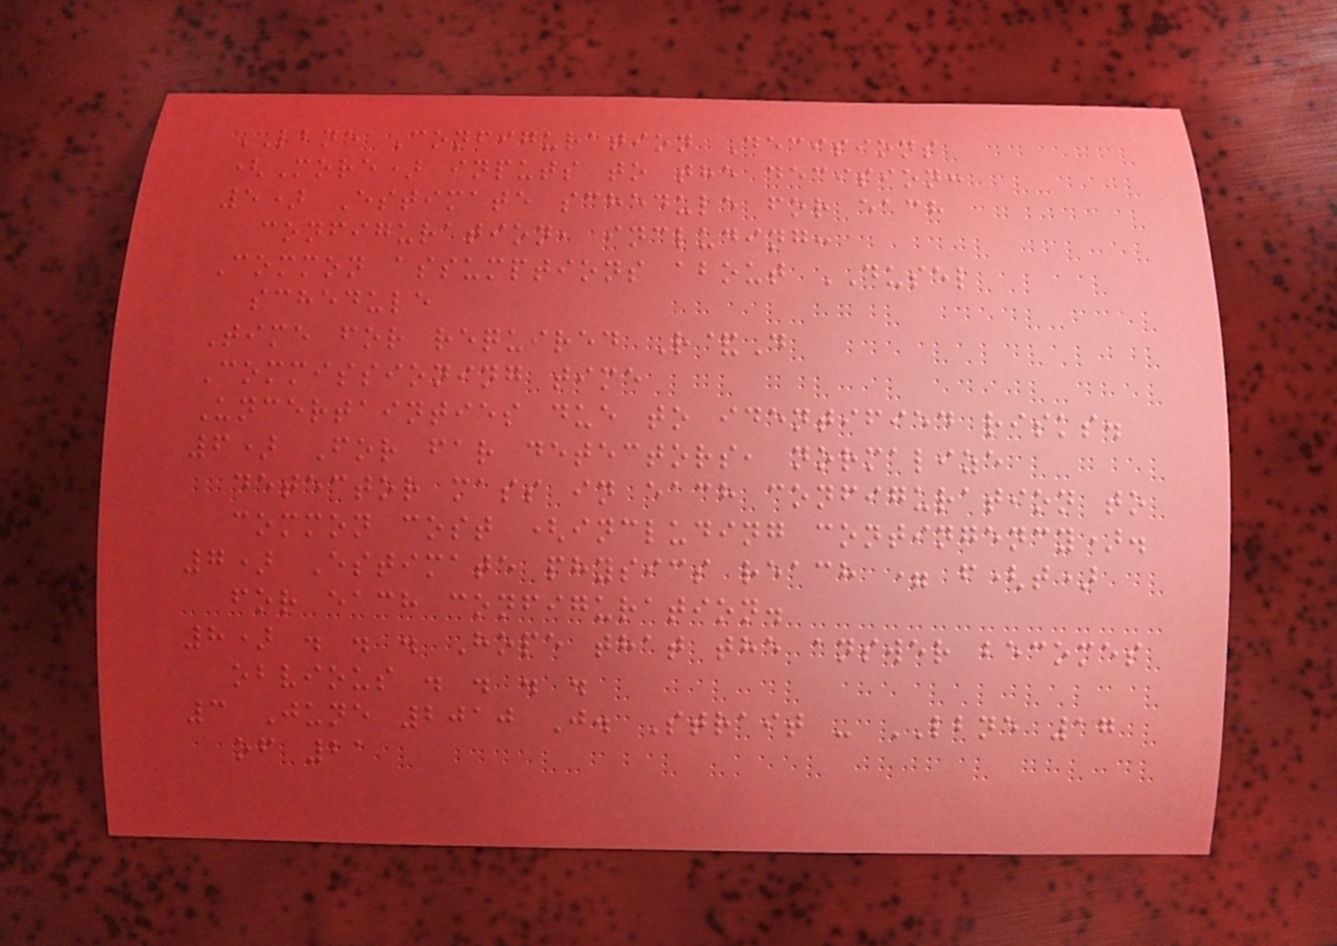LBNE Configuration Decisions
(More) inputs to the decision:
5) Estimate schedule for each
configuration, including:
Common assumptions about DUSEL
schedule
Time for required R&D
Commissioning time
Uncertainties due to identified risks.
6) For far detectors, normalize
detector mass in each configuration to
common cost (including contingency).
7) Estimate physics reach = f(t)
for each configuration.
8) . . . Hope that the answer becomes
obvious . . . .
3 June 2010 J. Strait - LBNE 17
of 21
